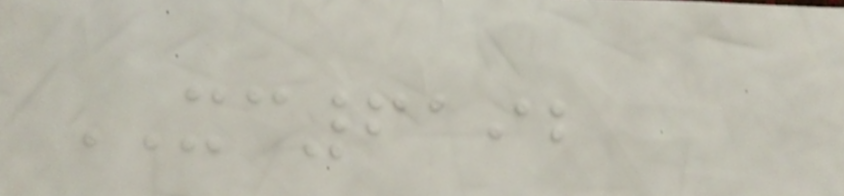XC6192
